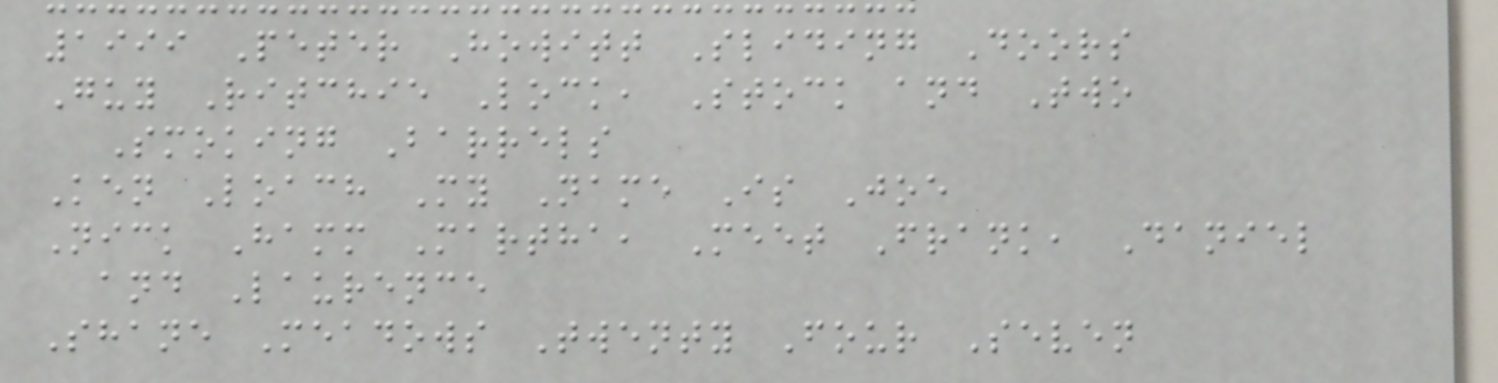1999 Peter Howitt Sliding Doors
Guy Ritchie Lock, Stock and Two
Smoking Barrels
Ken Loach My Name Is Joe
Nick Hamm Martha, Meet Frank, Daniel
and Laurence
Shane Meadows Twenty Four Seven
